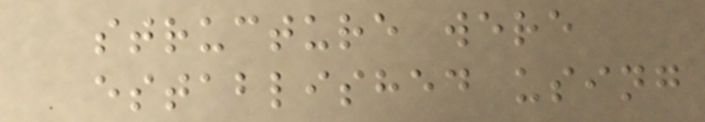structure were
established using
